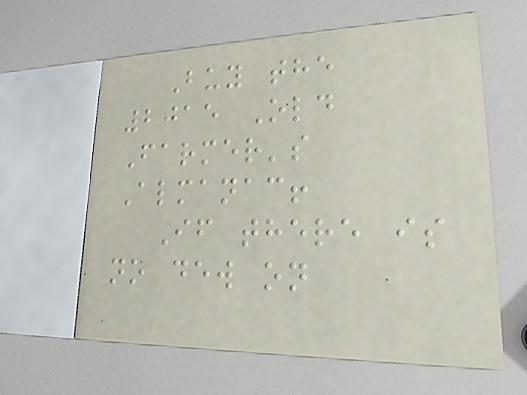Buy the
2015 Old
Farmer's
Almanac!
If there is
no dew on
